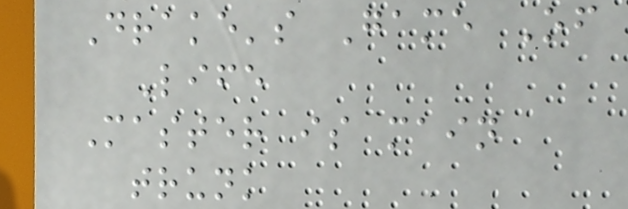Drake's Game Of
Life
Master is main
trunk
